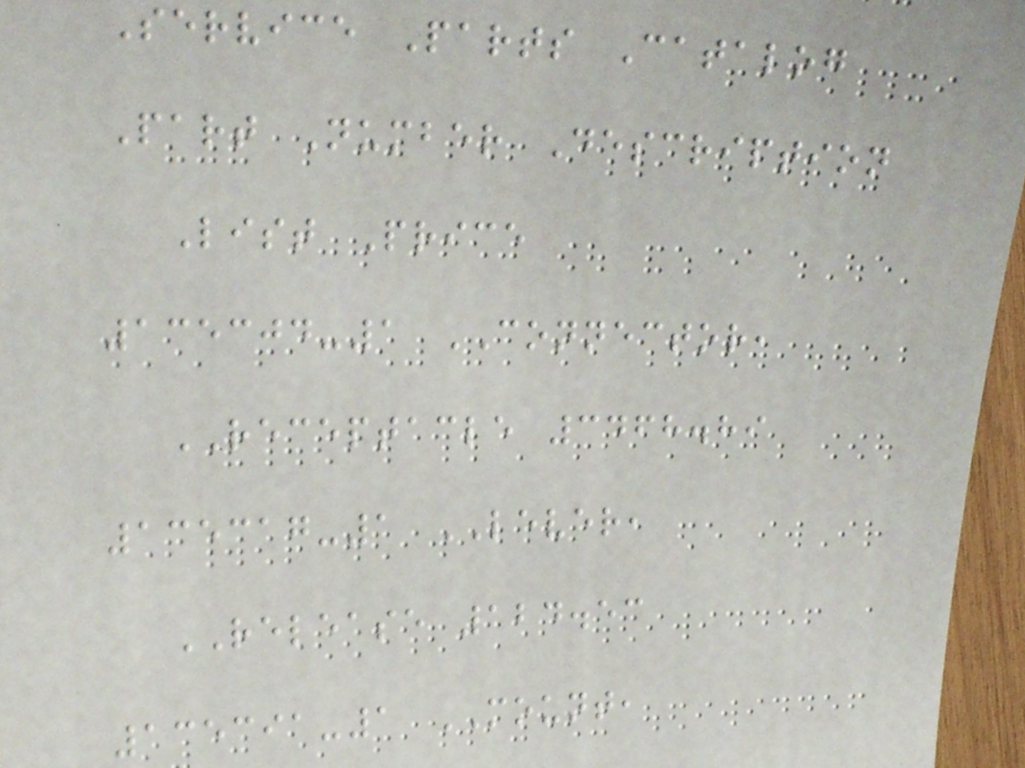Service Parts Catalog
Part Number Description
List Price
135304-1 CONNECTOR,
RECEPTACLE 3468.89
135317-1 LEVER,
RELEASE 124.53
135391-1 MOUNT,
